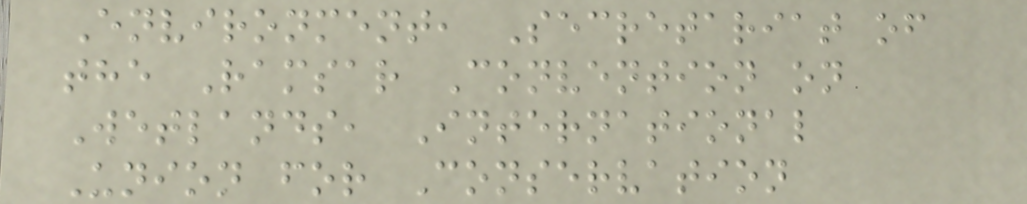Environment, Secretariat of
the Ramsar Convention on
Wetlands, International
Union for Conservation
